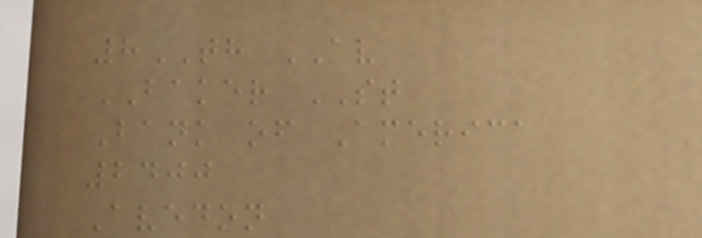8TH AV
BAKER ST
Bank of America
2400
Avedon
